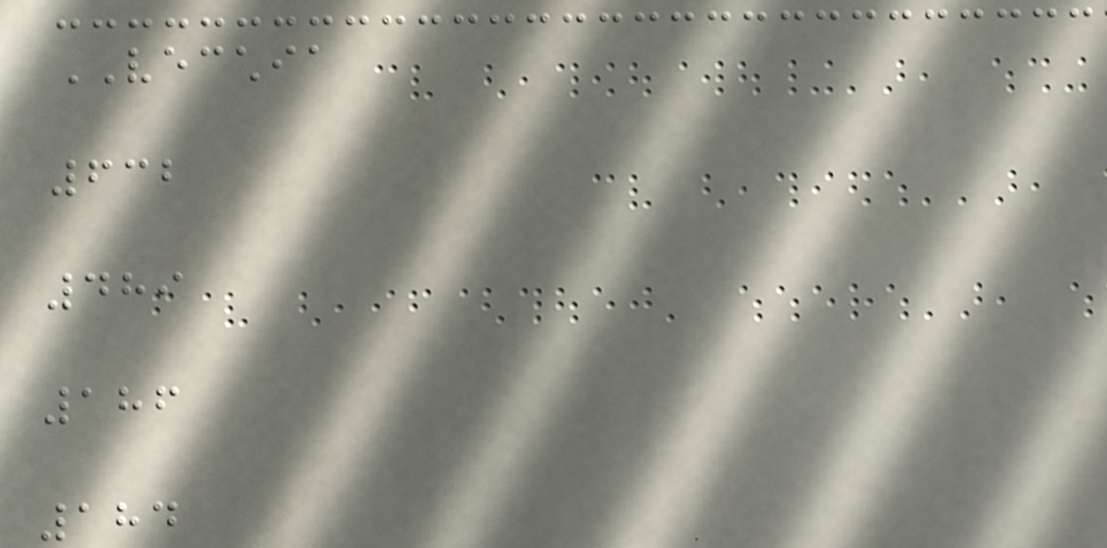VECCHIA
632
489
186
184
